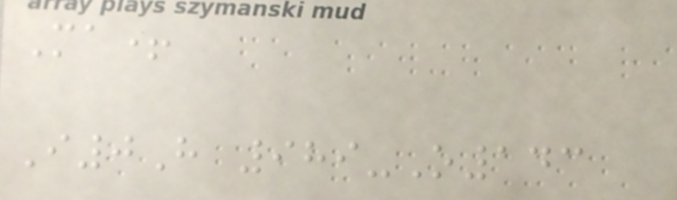Ma+
I0H 989-O143
